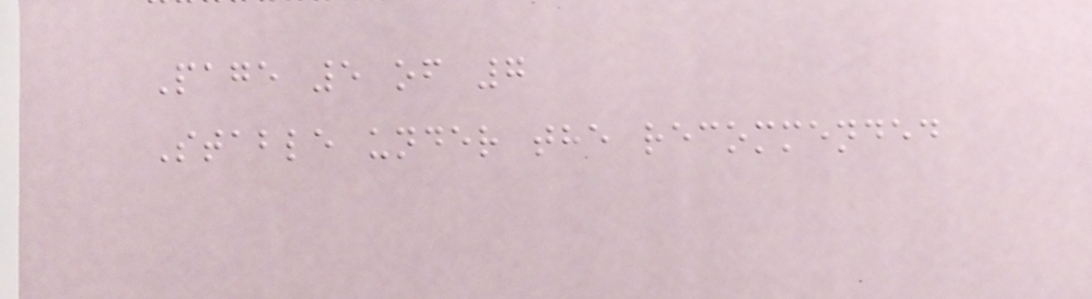Page 5 of 7
Stable under the recommended
